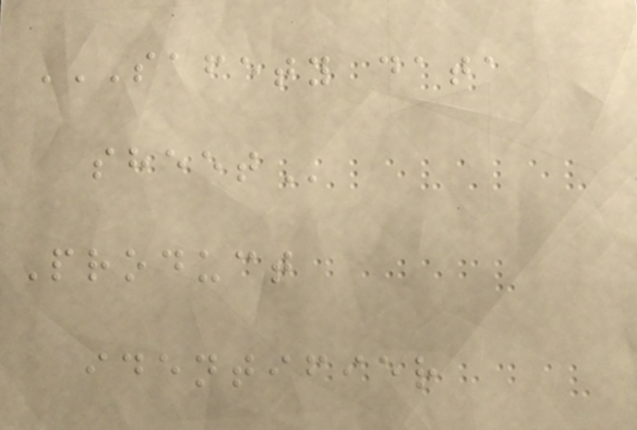SAFETY DATA
SHEET
Product
identifier
